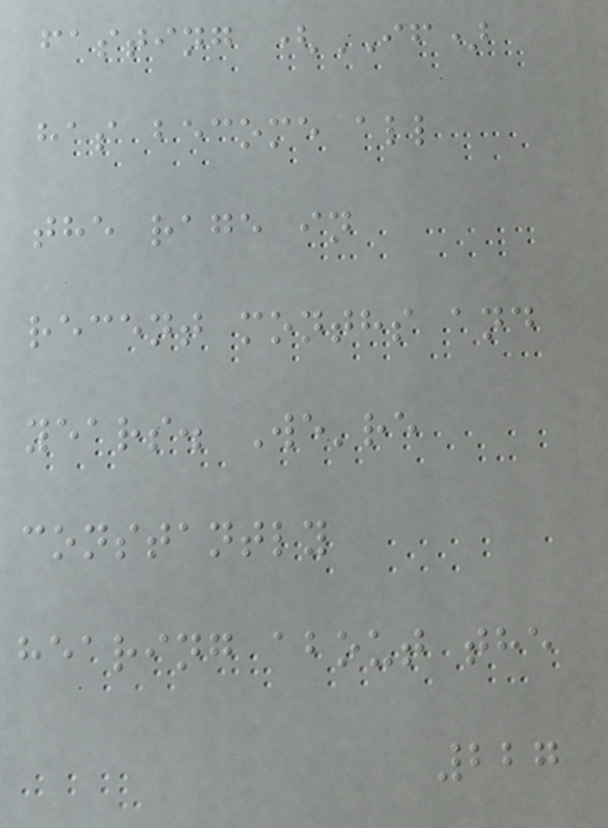fasting (IF)
has become all
the rage in
recent months and
years. We're
constantly
hearing about the
227
